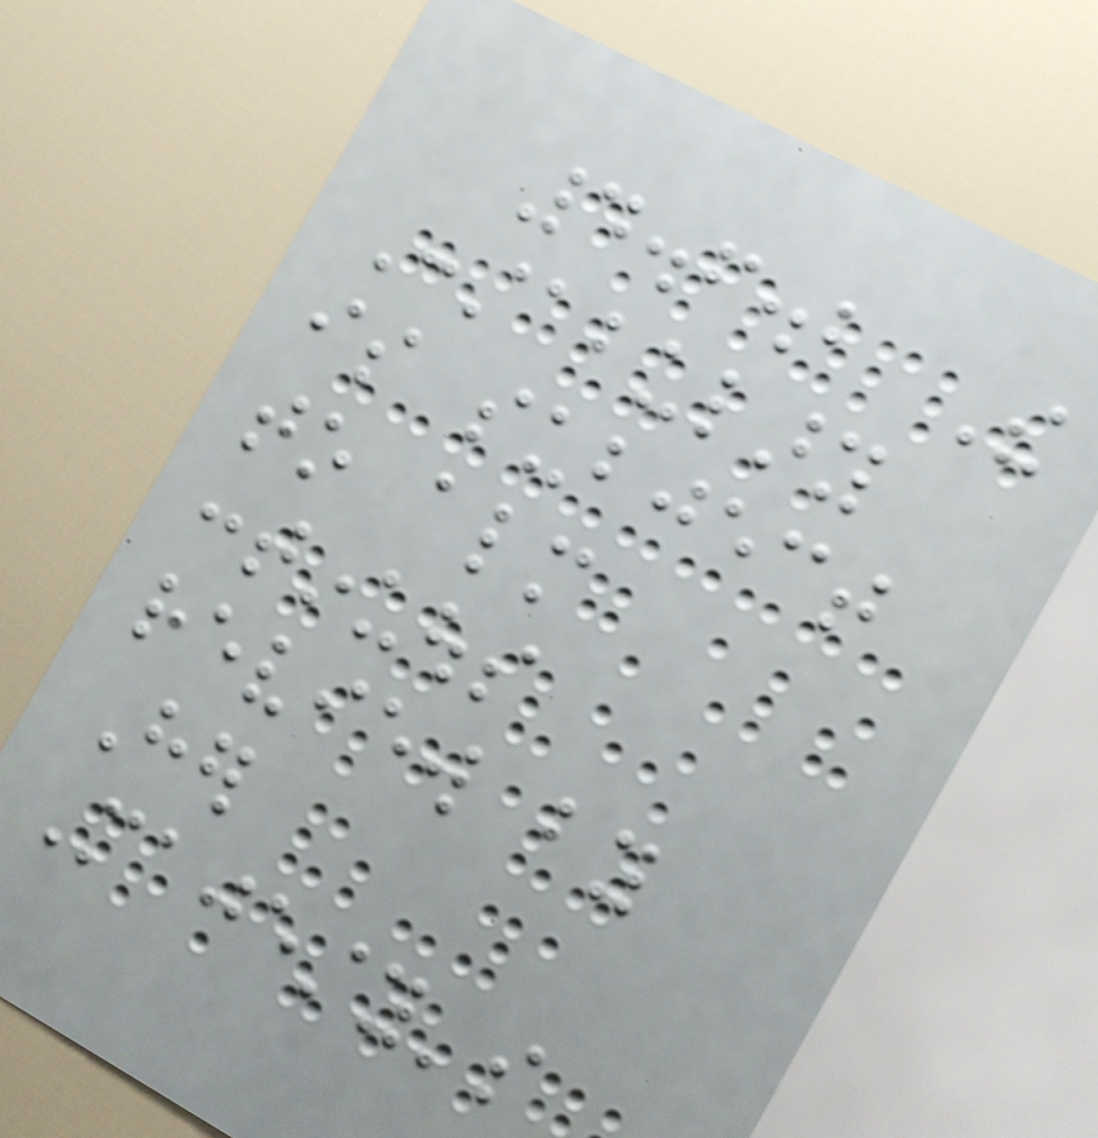4.6.2 The
Constabulary
is subject
to almost
continuous
review by
Her
Majesty's
